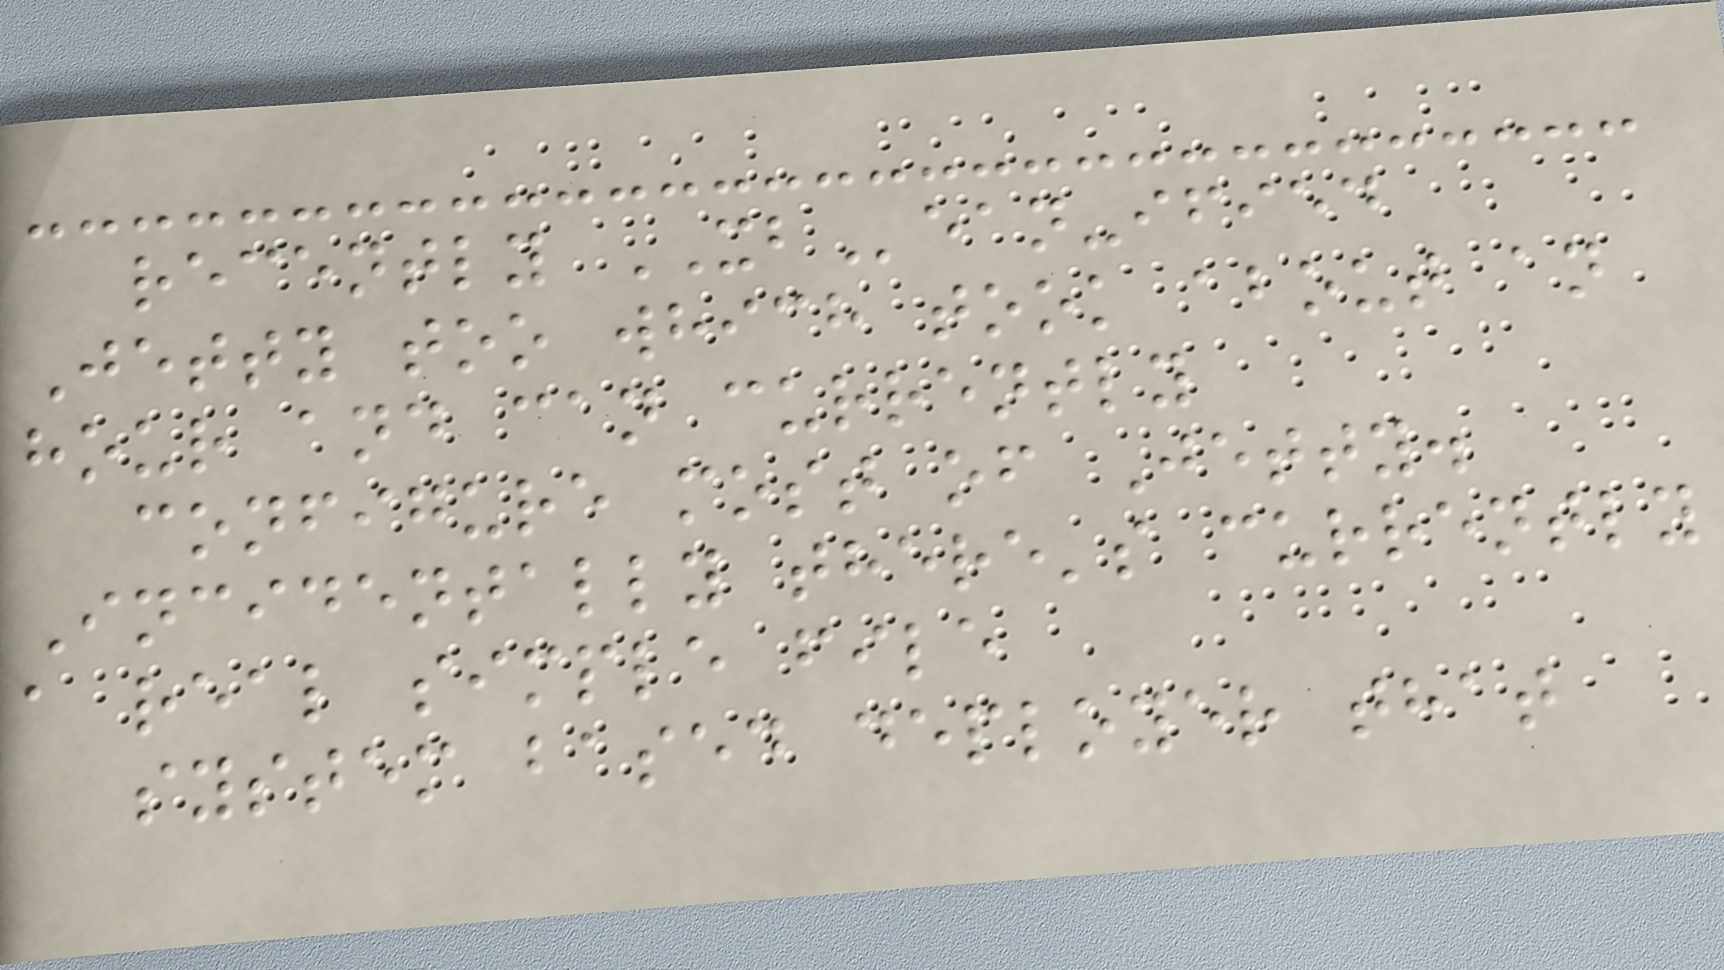recently XBean-ified
Jetty too which took about an
hour and can currently
configure most of Jetty.
Incidentally there's currently
a real simple file
system based deployer that
